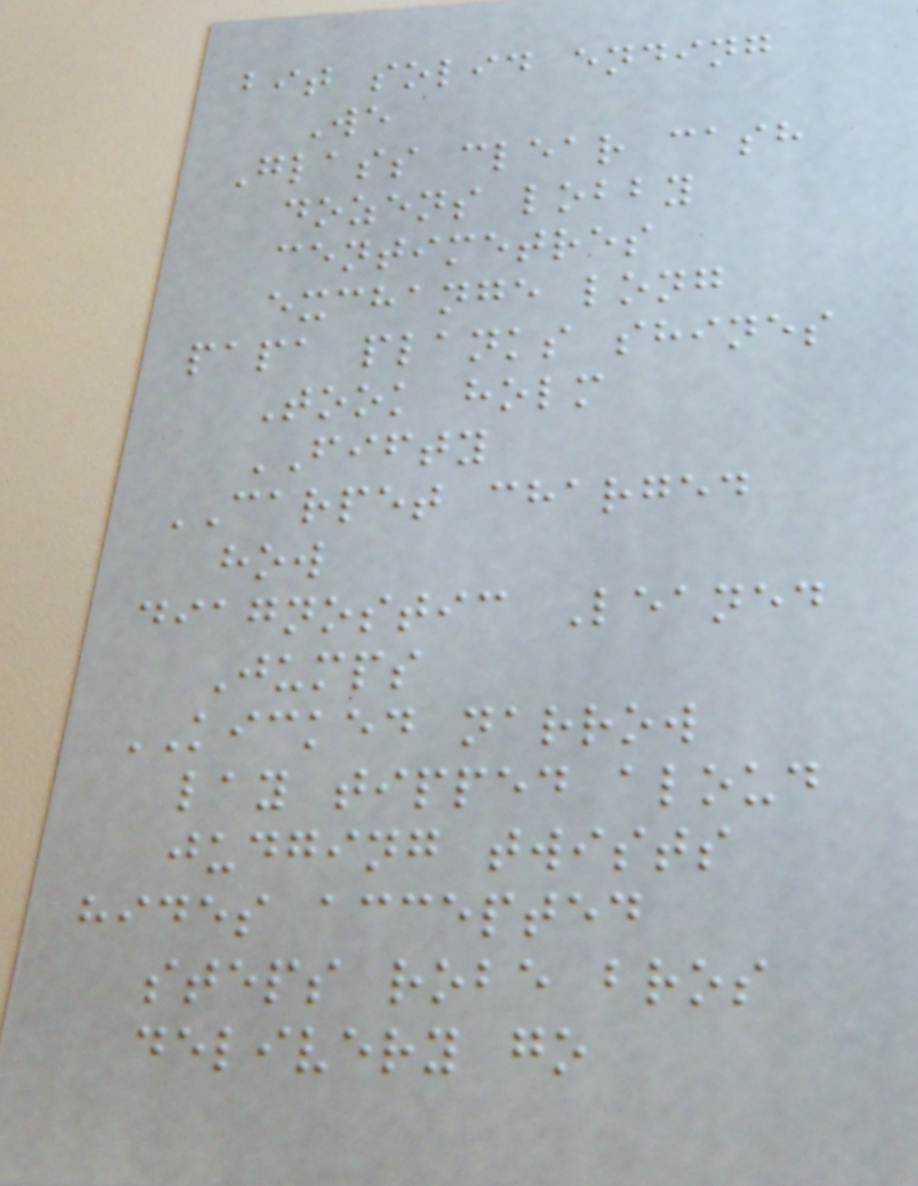bit solid ending
We
Glass clear cash
dozens lobby
centimetres
exchange long
papa planks shines
Took holm
FIFTY
CARPET charged
how
diagnostic Leaned
Jumps
KICKED narrow
lay tipped aloud
judging twists
hides accepted
steps robe bros
delivery go
